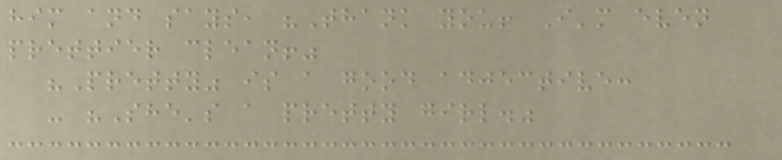him and says, "Thank you! I'm even
prettier clean!"
"Pretty" is a good adjective:
- "She's a pretty girl."
